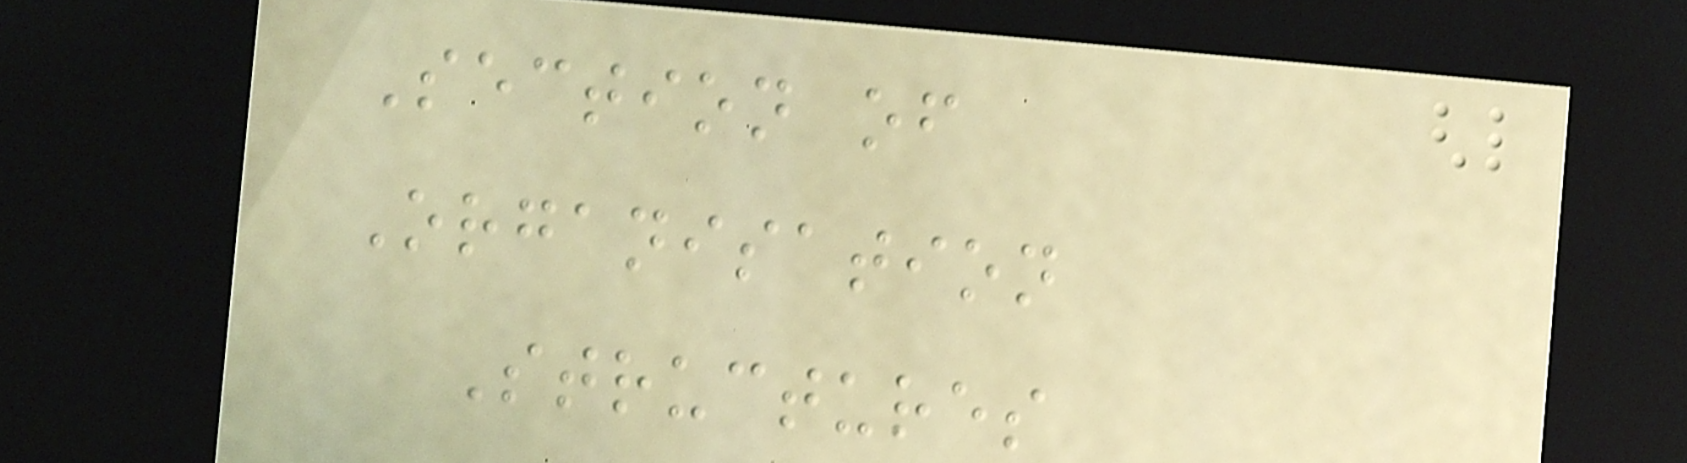Section of
Organisation
Structures
